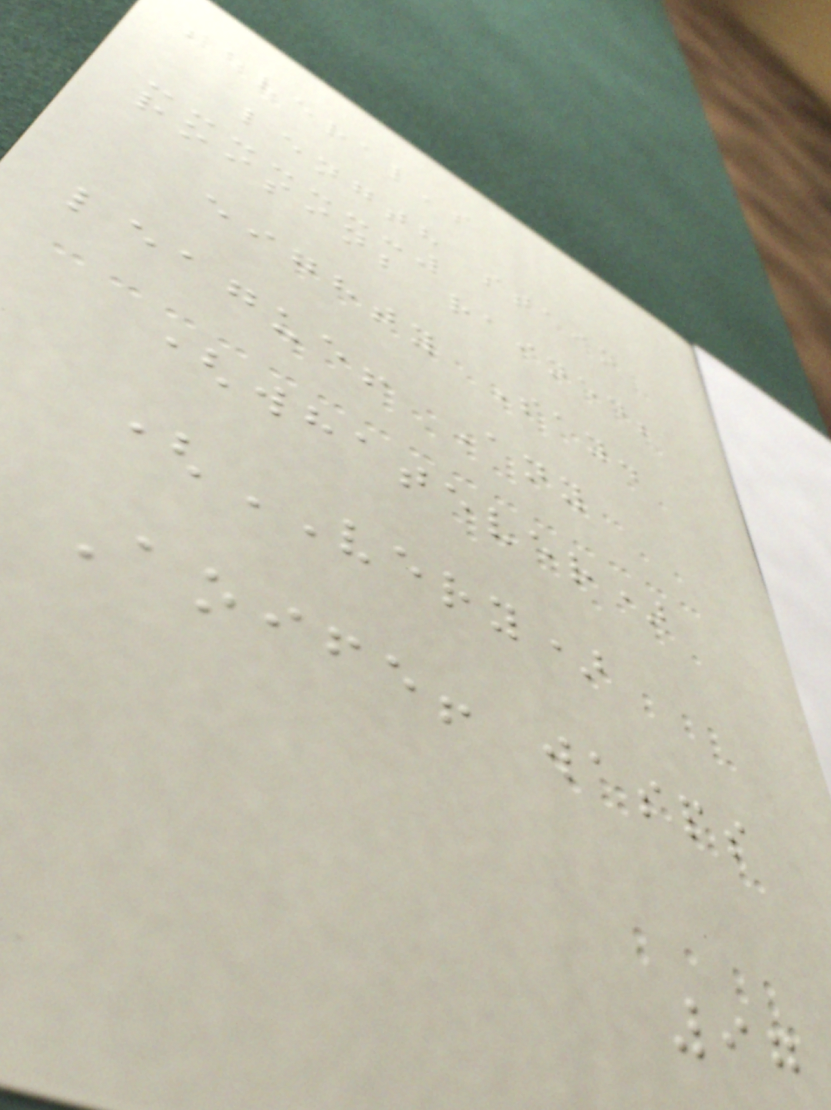several's
length stain
roisin; rained;
eighty Say.
league! Any
(whatever)
(VERY)
Aoife! wasps
97
